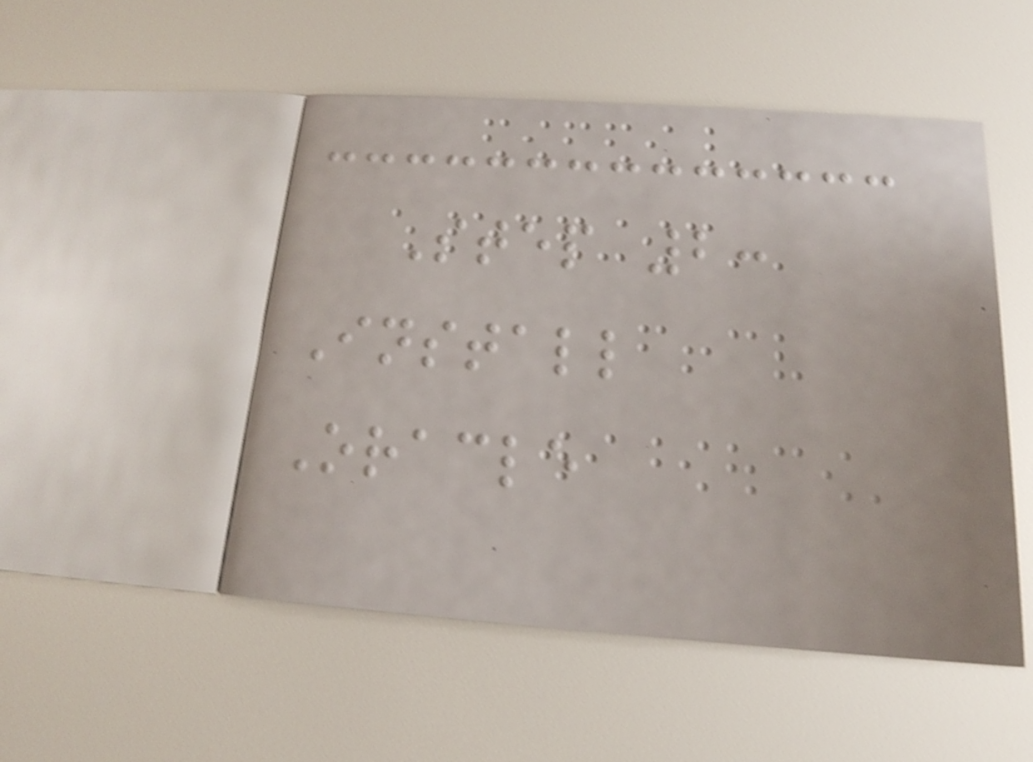Step 2:
Install
Oracle
